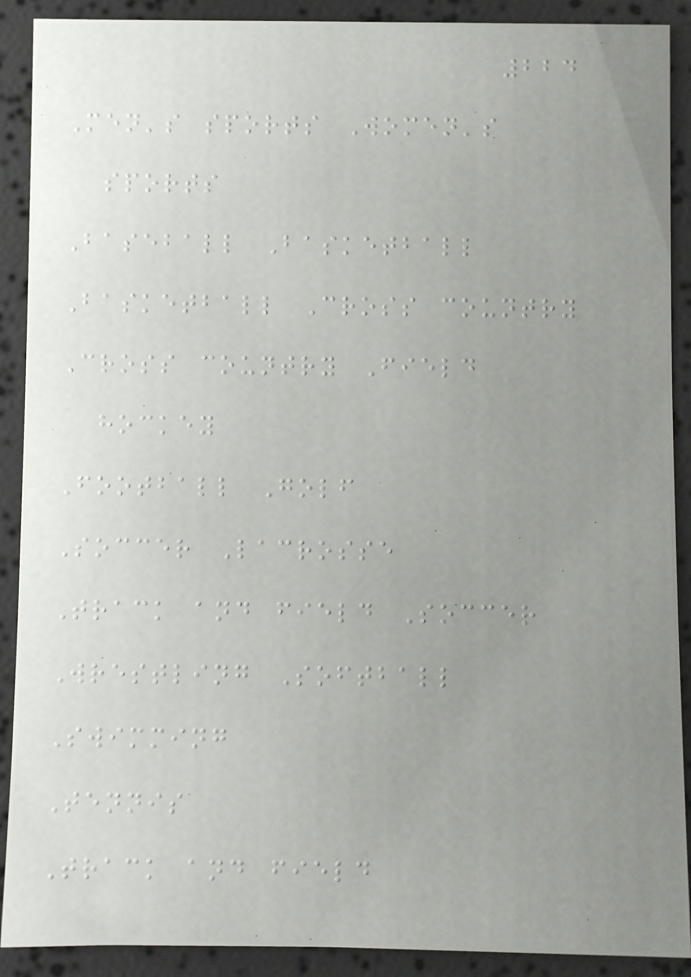224
Men's sports Women's
sports
Baseball Basketball
Basketball Cross country
Cross country Field
hockey
Football Golf
Soccer Lacrosse
Track and field Soccer
Wrestling Softball
Swimming
Tennis
Track and field
